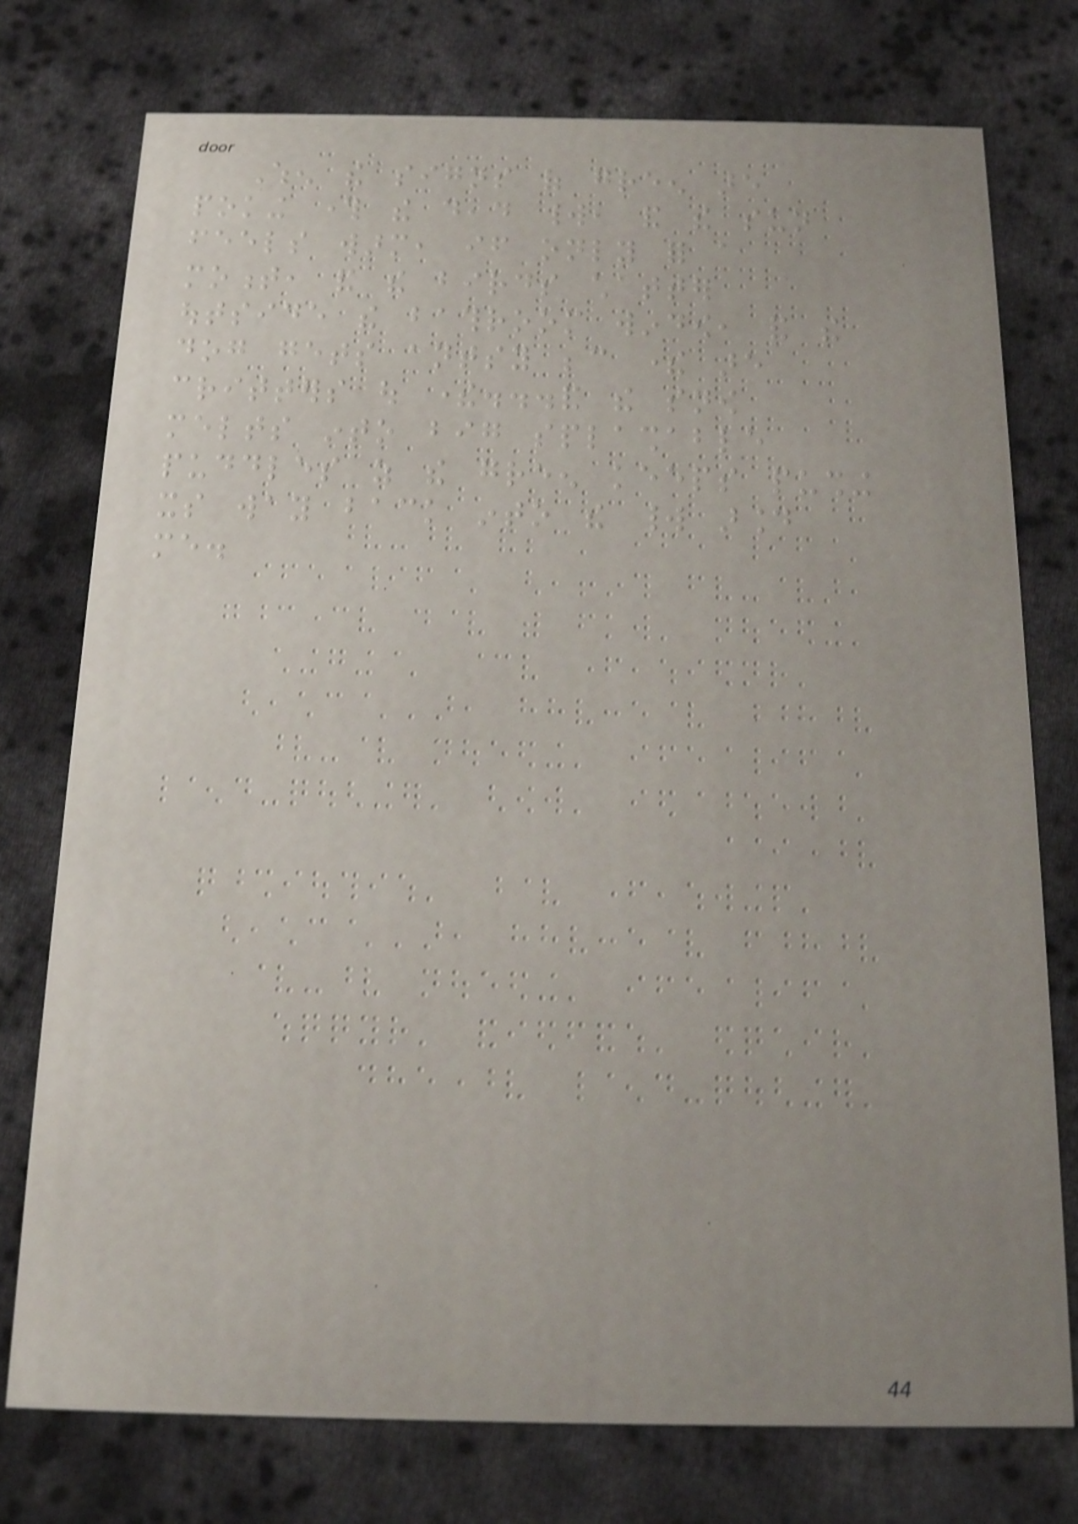When the signs of green are
poking through the dead world, and the sun
feels warm, if only for a
moment, and the birds chatter
outside the bathroom window, and the
dog gets antsy because there are
critters out there...and the snow
melts into big splashable
puddles as the green keeps pushing
its way back into the world around
me.
